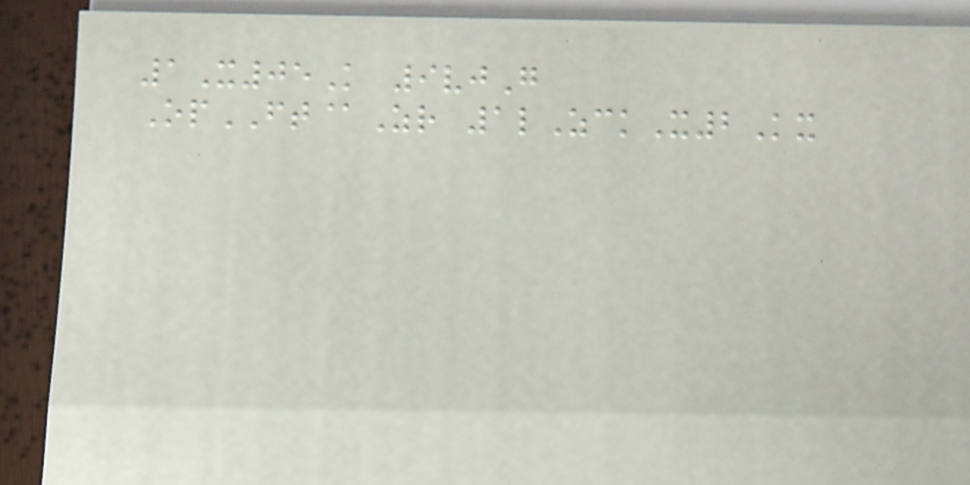1X05K 9vjG
OpFT@Zr 1lZckX2Kx
